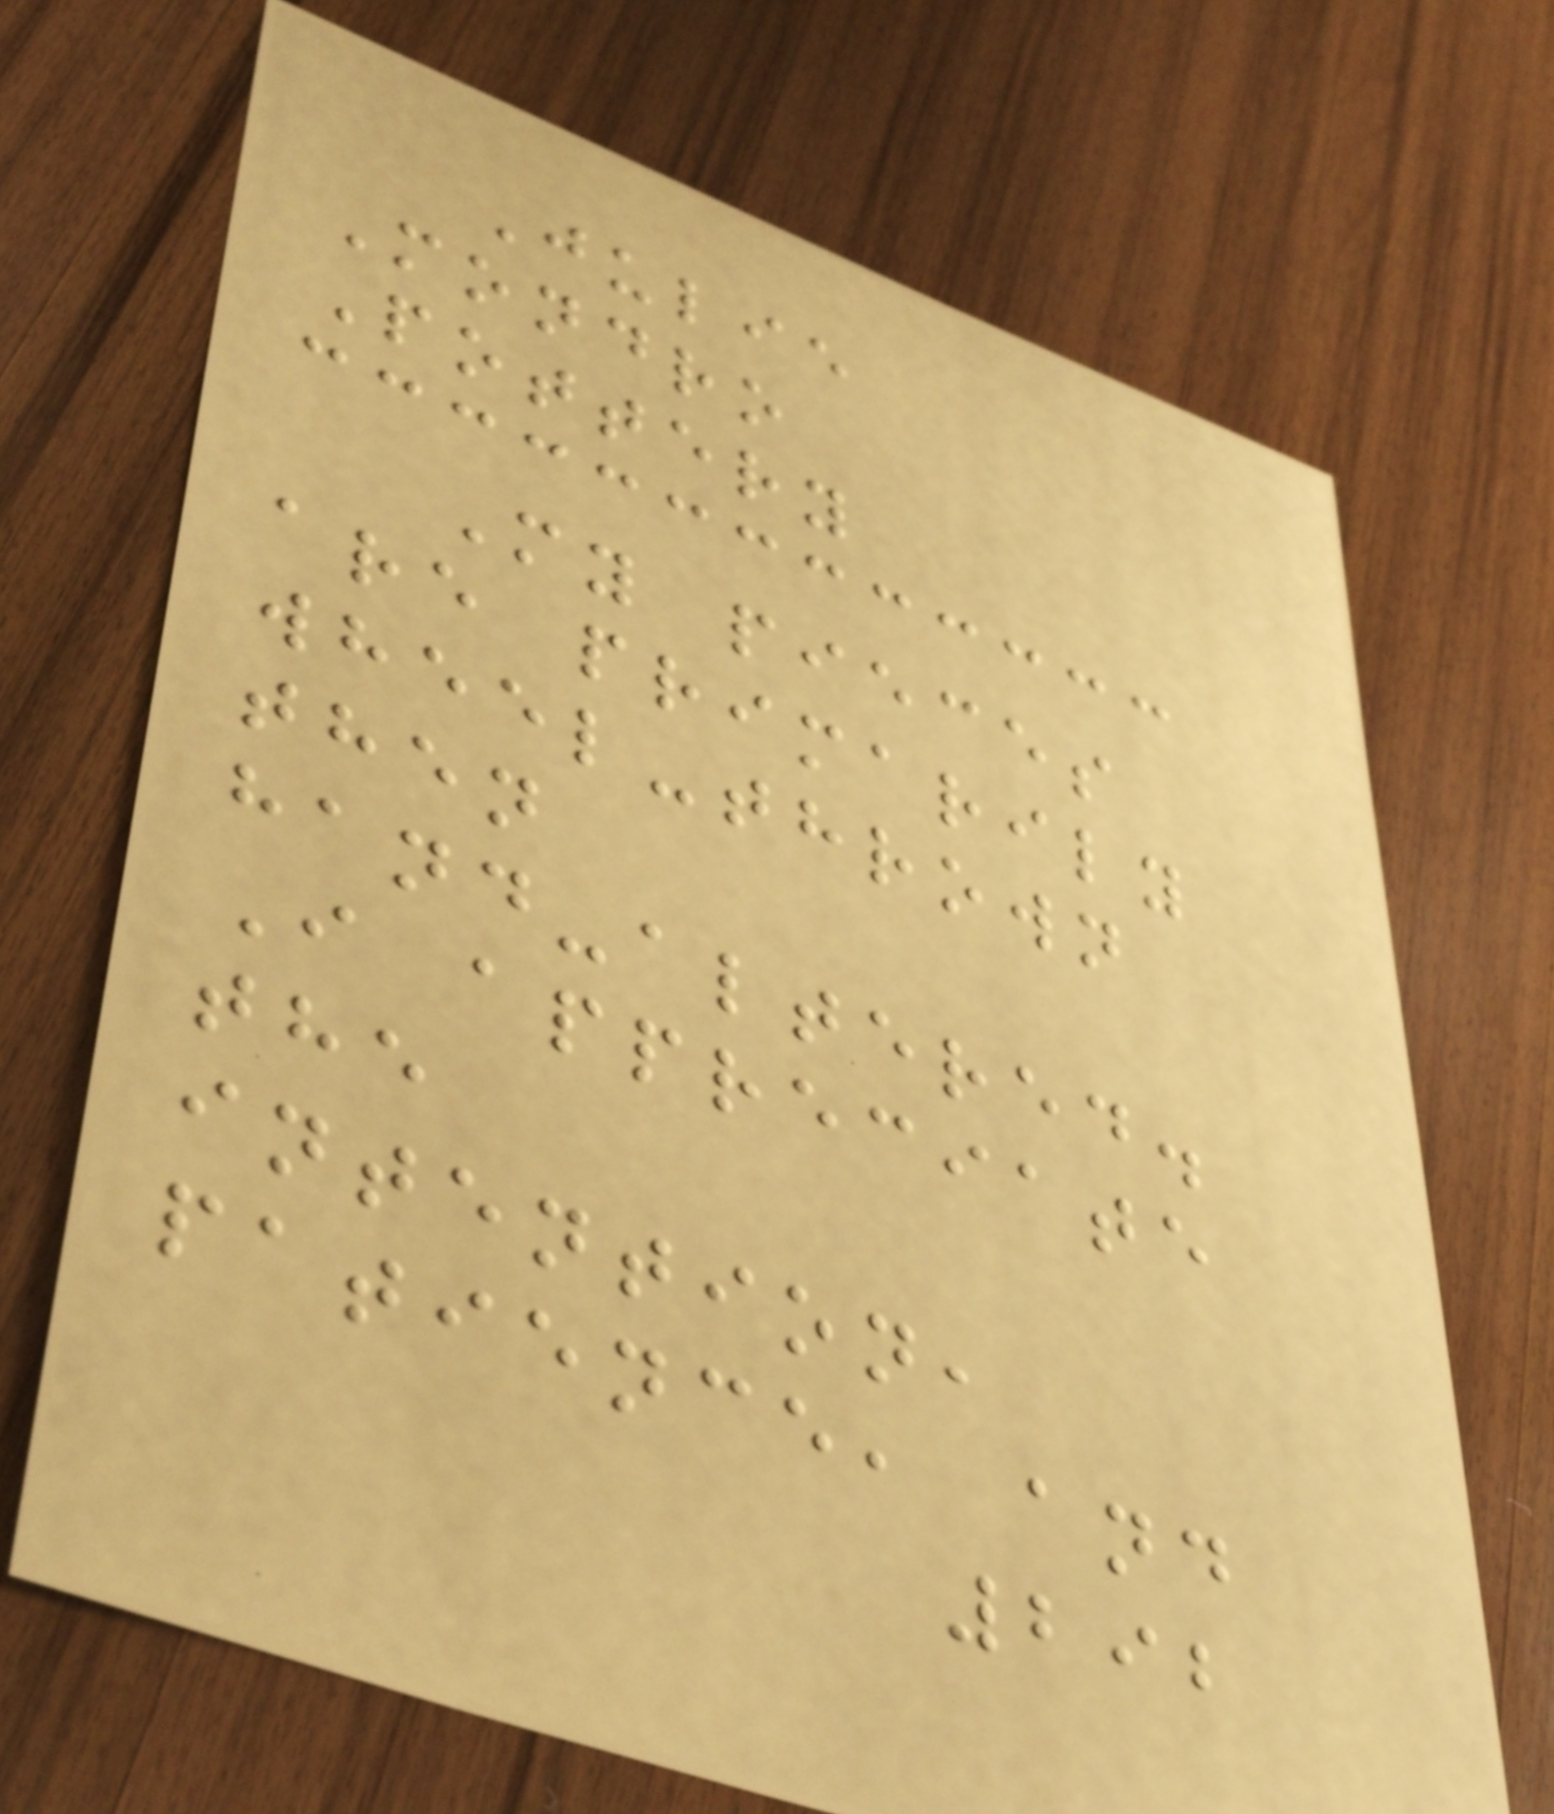Julie
Mondro
Pottery
My pieces
are primarily
wheel-thrown
then
hand-altered.
I appreciate
the
intention,
patience, and
292
